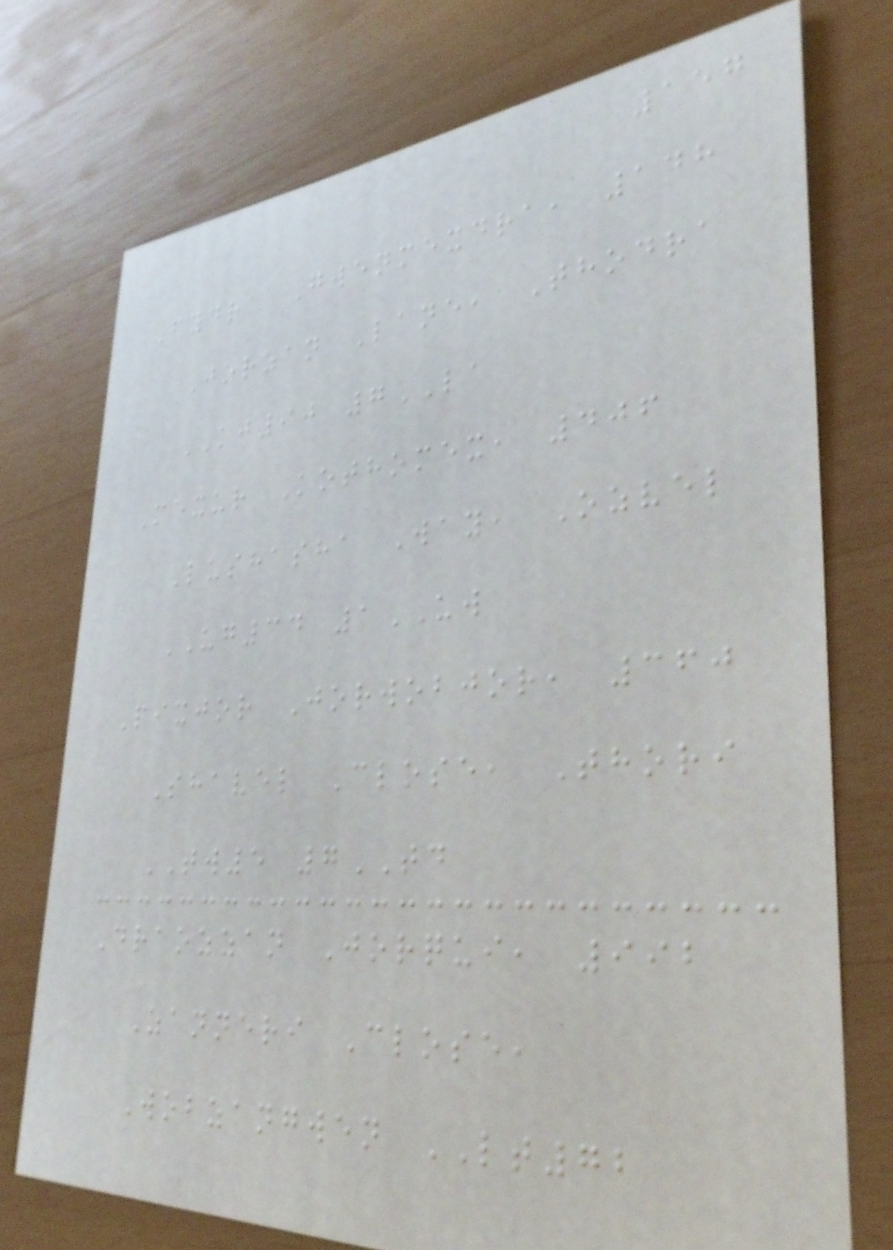157
Fydra Gwenmexdra, 148
Jorzan Lane, Thodra
KJ90 7LA
Mexur Kothomex, 406
Lushasha Way, Ozvel
UG34 1UW
Pixjor Jorwobjor, 360
Shavel Close, Thori
TW5 7TD
Draozzan Jorqui, 992
Zanneri Close,
Wobzangwen LT72
